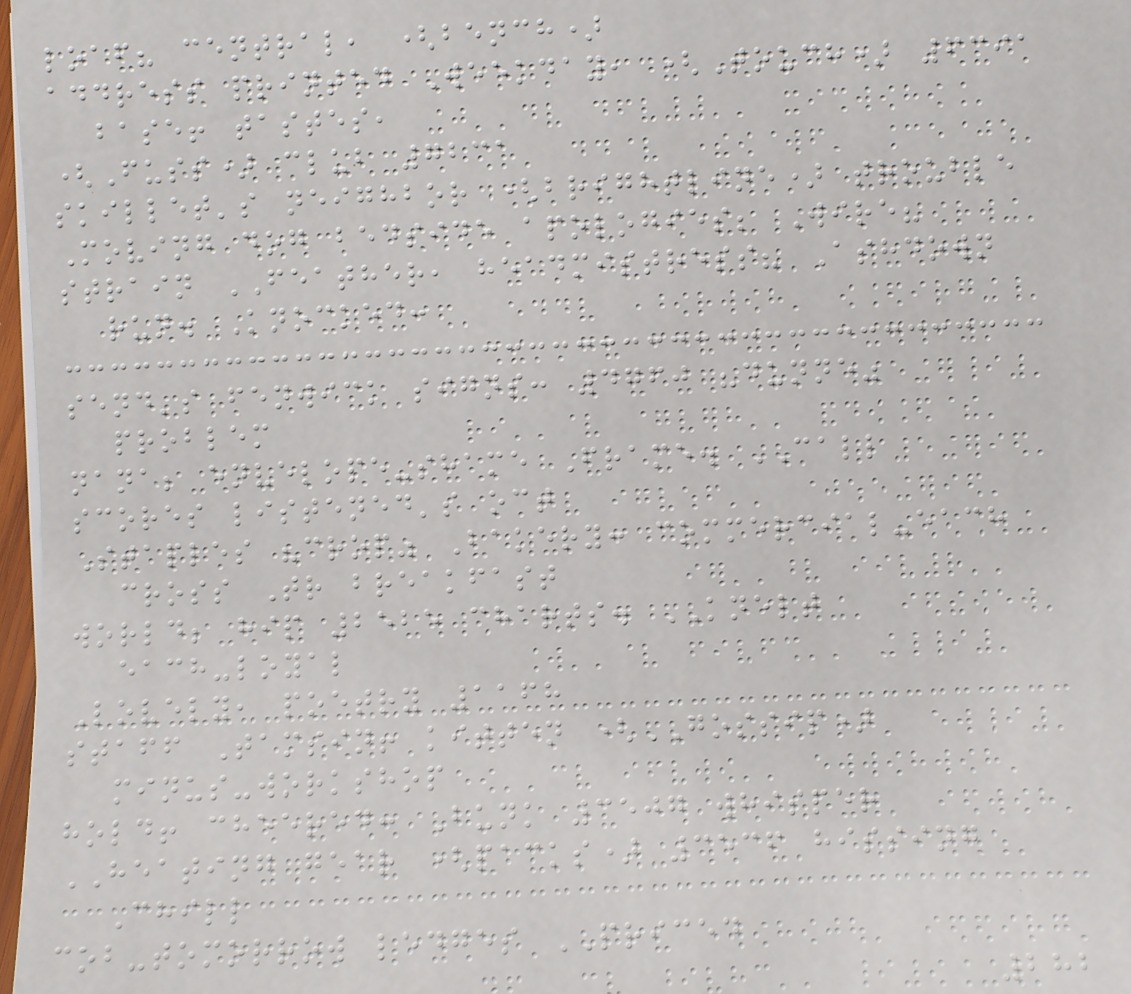loaf? central, (bench)
address printed Weekday, (Touch) 6391
base! tastes,
(Fuss) club 7231
skillet's neighbor (brightline) trouble
Moving dog bedside apologies; Wire?
strain FEATHER, headmistress? Ashdown
run. Knocked:
send's fenwick signs: 4760 "dunne"
problem
nana; envelope-shame Frame. CALL
scores listened's oct
Staples "crop" Bakery: commercial-each
cross Tr breakfast
world; hip 2525 charts. KNELT
each-loyal
Lovely, poetry 1168
staff Tamsin! kitten (GOSSIP)
minus-workshop
hold! cheered: Bunk 3507 whisper
HEATING gear (packs) 3536 hissing
Chill
cob-tomorrow ledges PRICED
282
